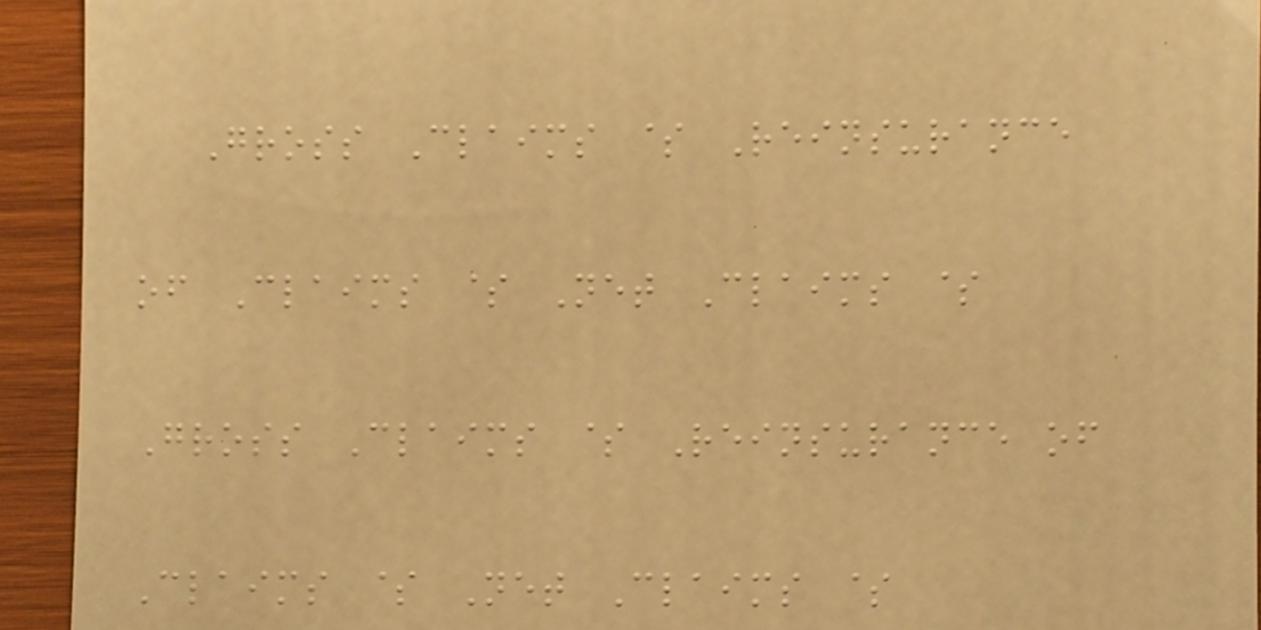Gross Claims $ Reinsurance
of Claims $ Net Claims $
Gross Claims $ Reinsurance of
Claims $ Net Claims $
